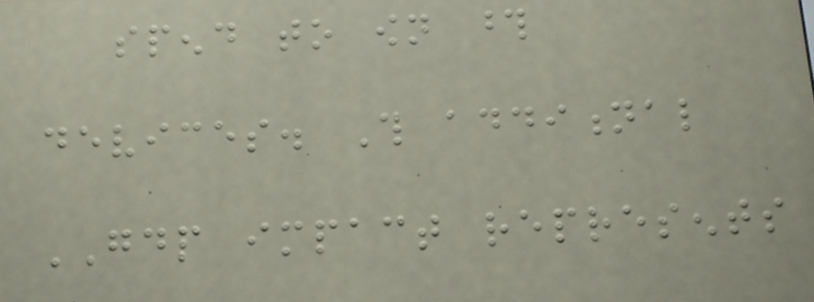spend to own those
devices. This additional
GDP impact represents
